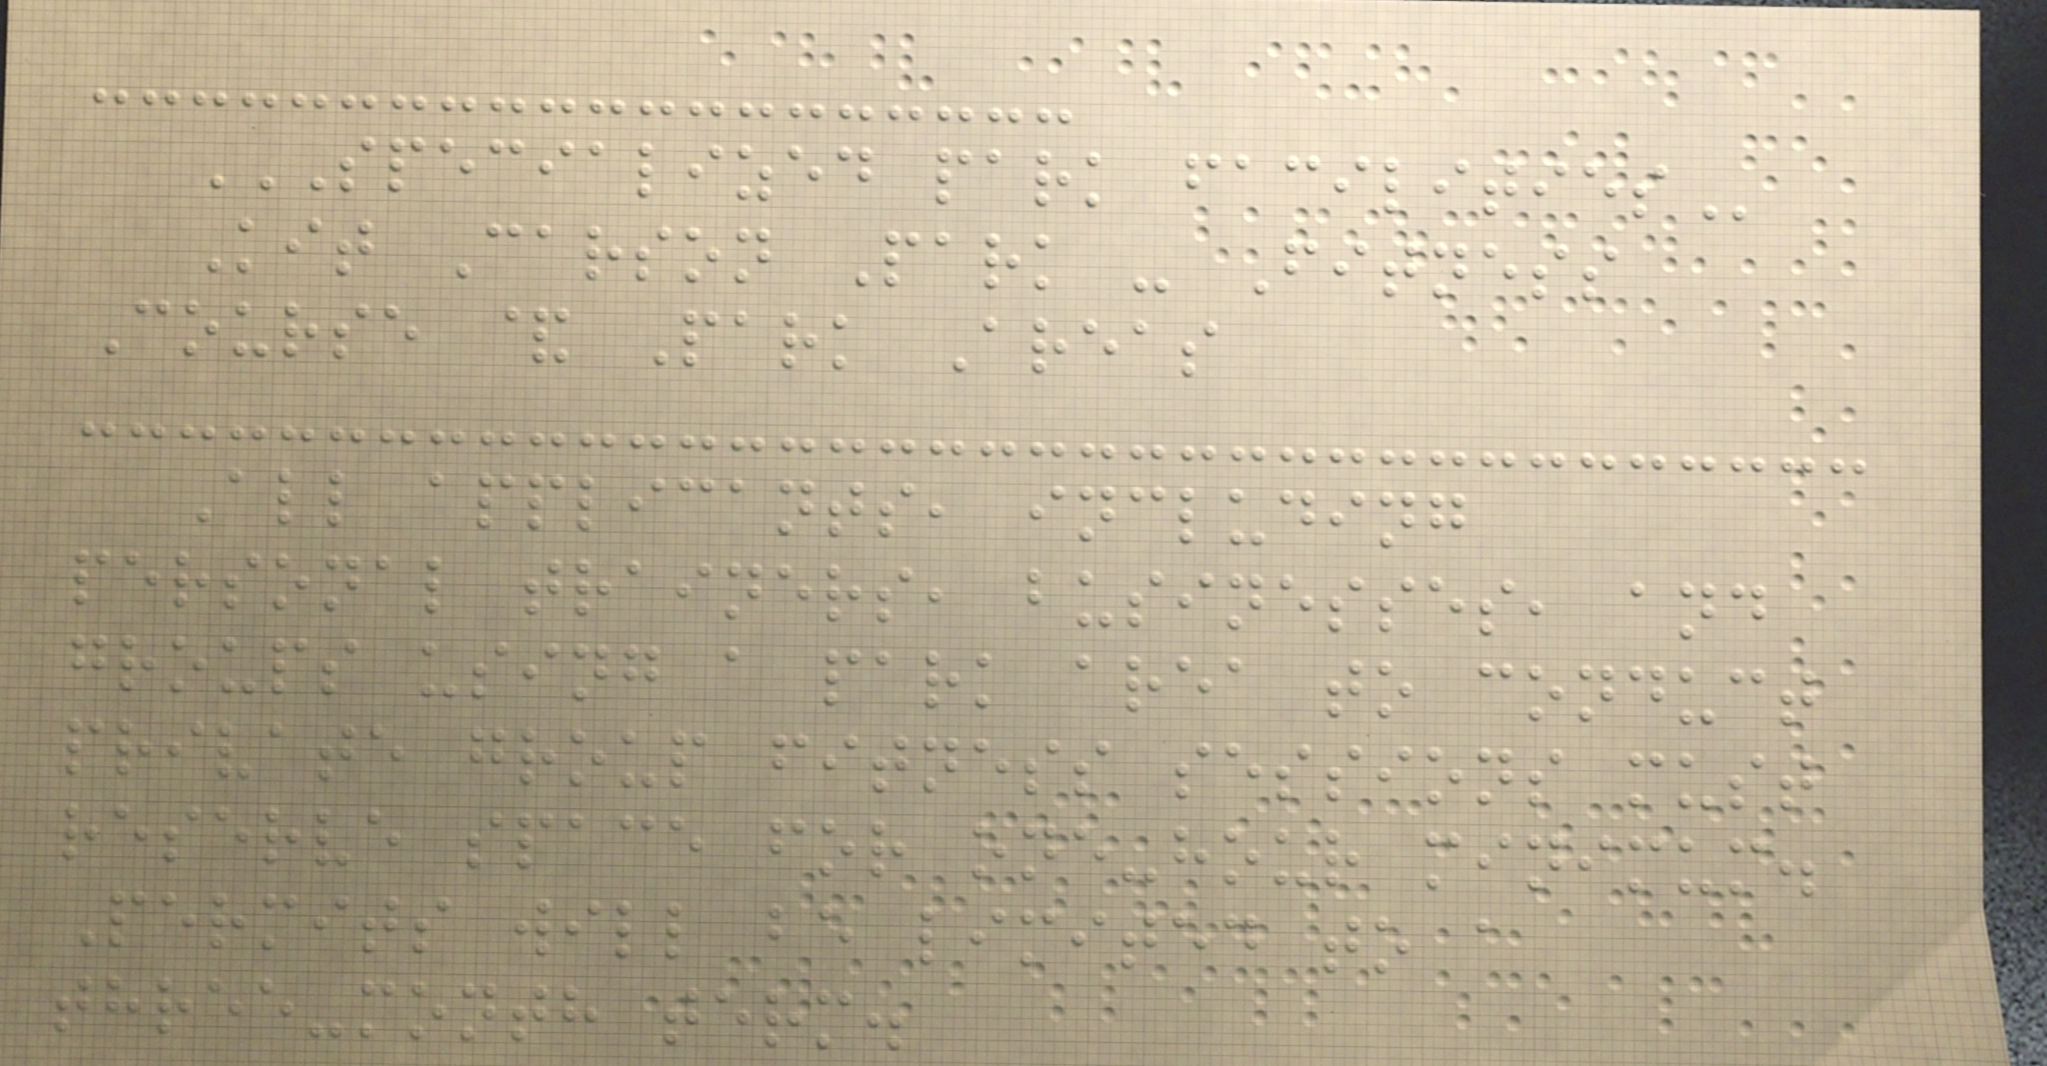SPECIALIZED PARK FACILITIES
Kit Carson Park - Fitness
Course & Park Areas
All applicants, including
personal trainers, businesses, and
groups using a park area to conduct
private group fitness sessions must
reserve space for one-hour minimum.
Permits will be limited to a
three-month term.
